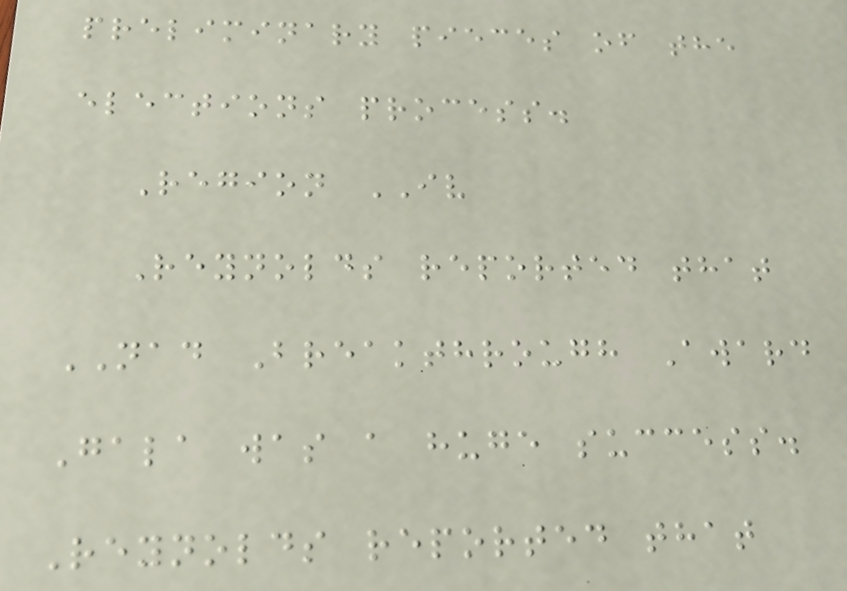preliminary pieces of the
elections process.
Region IV
Reynolds reported that
NAD Breakthrough Award
Gala was a huge success.
Reynolds reported that
